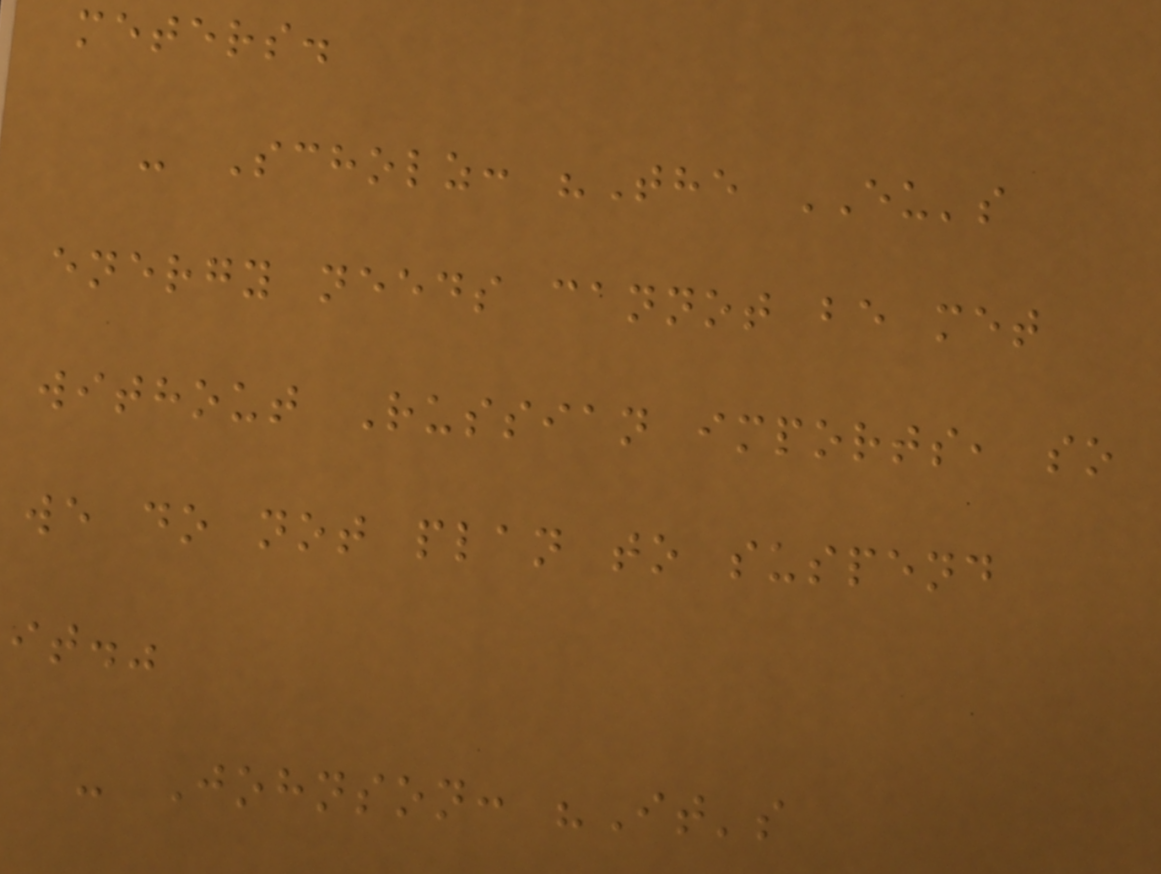meters.
- Scholz: "The EU's
energy needs cannot be met
without Russian imports, so
we do not plan to suspend
it."
- Johnson: "It's
